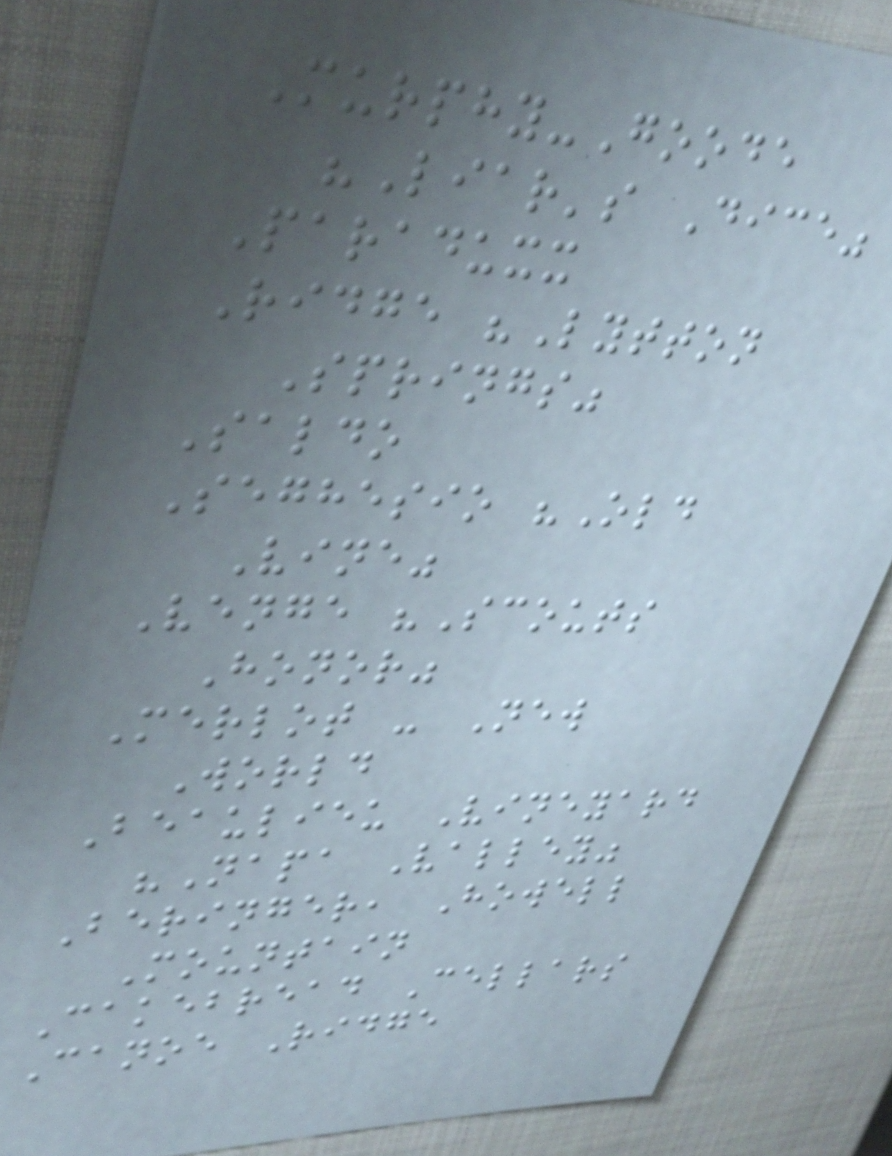Murphy-Goode
"Liar's Dice"
Paraduxx
Ridge "Lytton
Springs"
Saldo
Seghesio "Old
Vine"
Venge "Scouts
Honor"
Merlot - New
World
Beaulieu Vineyard
"Napa Valley"
Beringer, Howell
Mountain
Cakebread Cellars
Canoe Ridge
